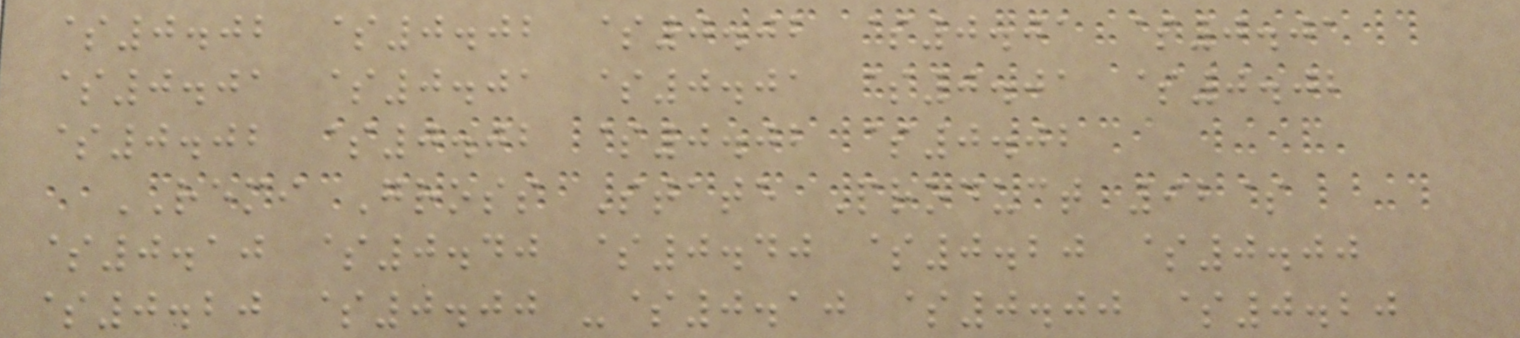$0.02 $0.02 $0.02 $0.01 $0.01
$0.01 $0.01 $0.01 $0.01 $0.02
$0.02 $0.02 $0.02 $0.02
REMI Gross State Product 92$
$0.10 $0.40 $0.40 $0.20 $0.00
$0.20 $0.00 -$0.10 $0.00 $0.20
